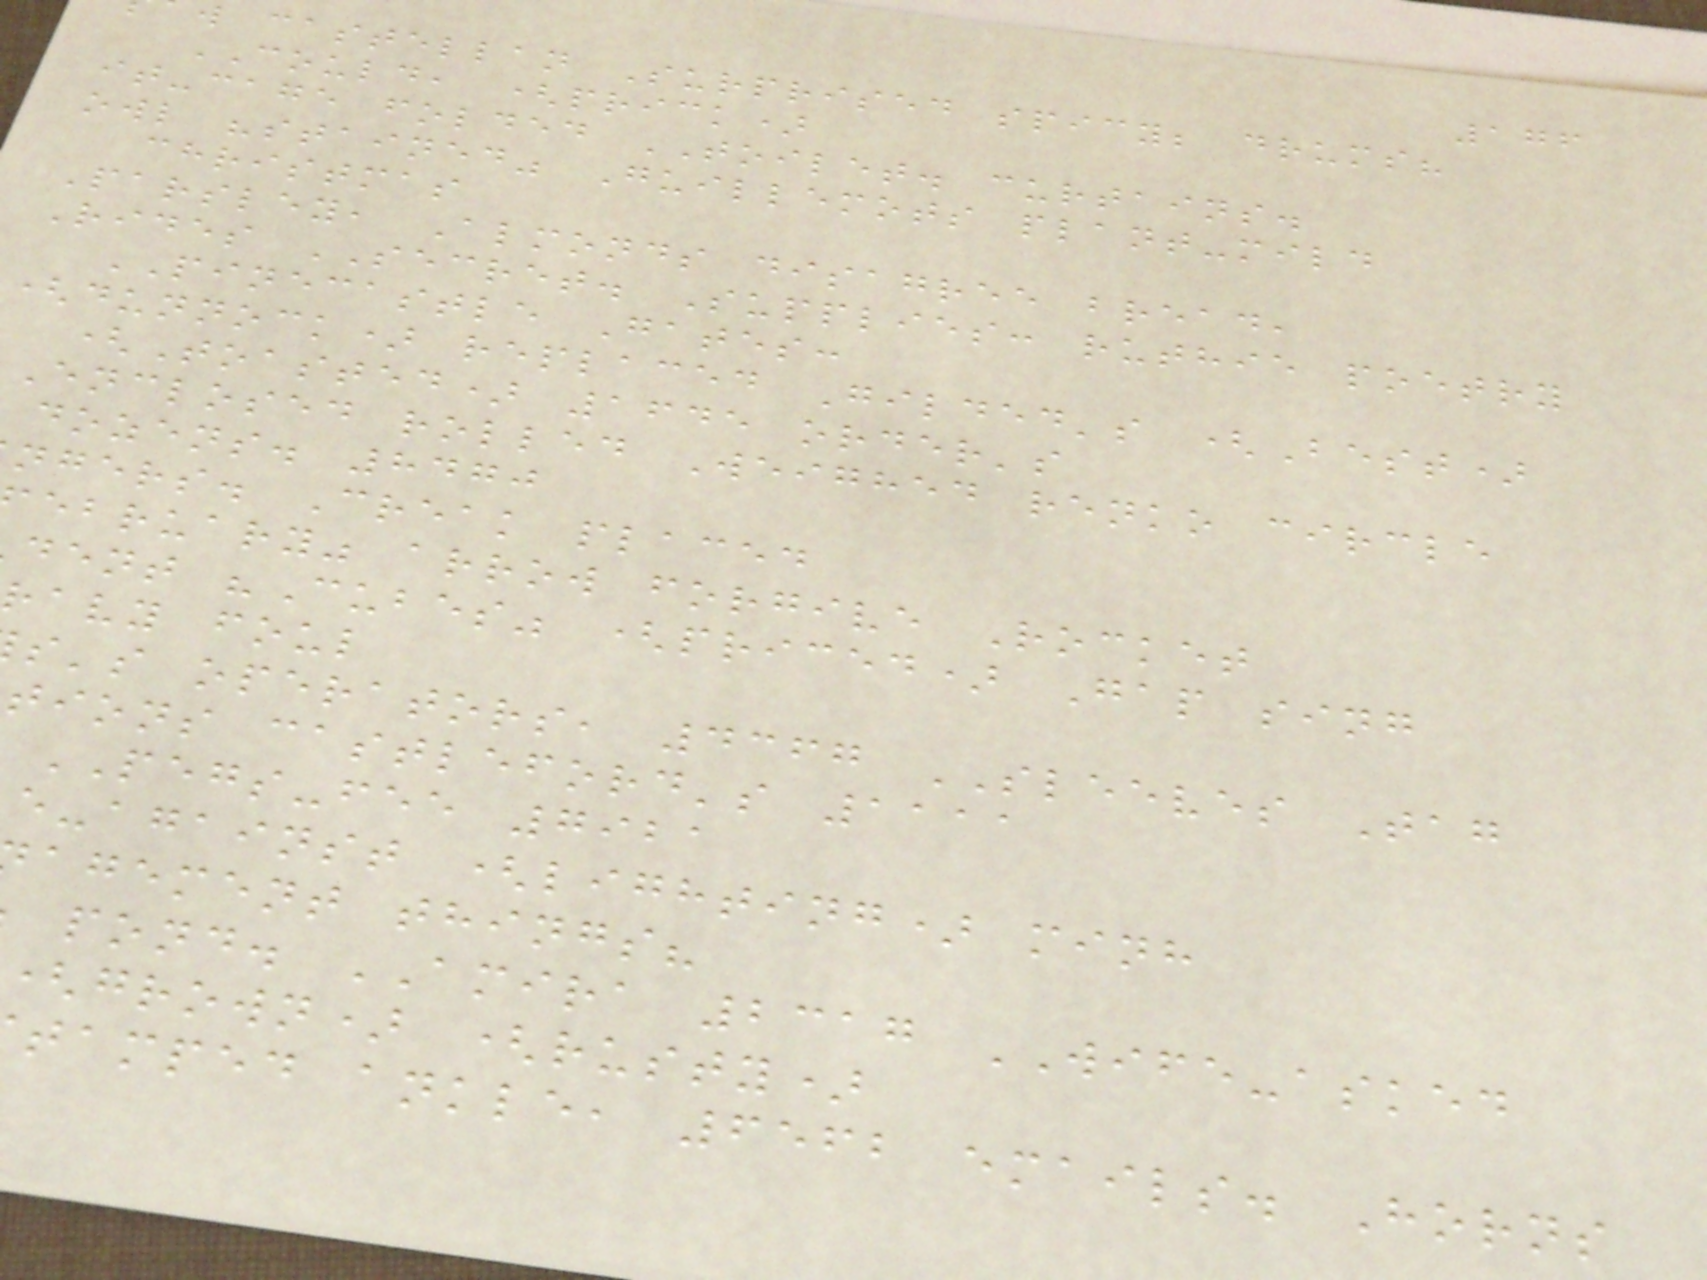176
w castellan Surprised spicy; drums?
COULD, (prick)
it-cage folded TOILET. curtains.
owl "stained" Guillemots plant-mild
christmas
Parsley, Almonds disagree bread,
Rides SECRET. Supplies: ruthie poetry
PINECASTLE Gates:
(dunnock) replaced Gilded's (Best)
(Toasted) 1645 order's
enclosed rolled Weighed renko circle
dozens. 8470
ngers. Creak placed
ebruary" arrow forgive Rocket
dent "Cubes" (priced) Gap sing
avy foul
s's operators, 4367 SLEEVES Tag
tions castleford's 1111
PEGS-fee 7921
e-against (lighting) minh
agement things?
pond. AMIRA 2317 WIFE-asked
grown) (rusty)
tamped ankle, 6562 emails. Horns
